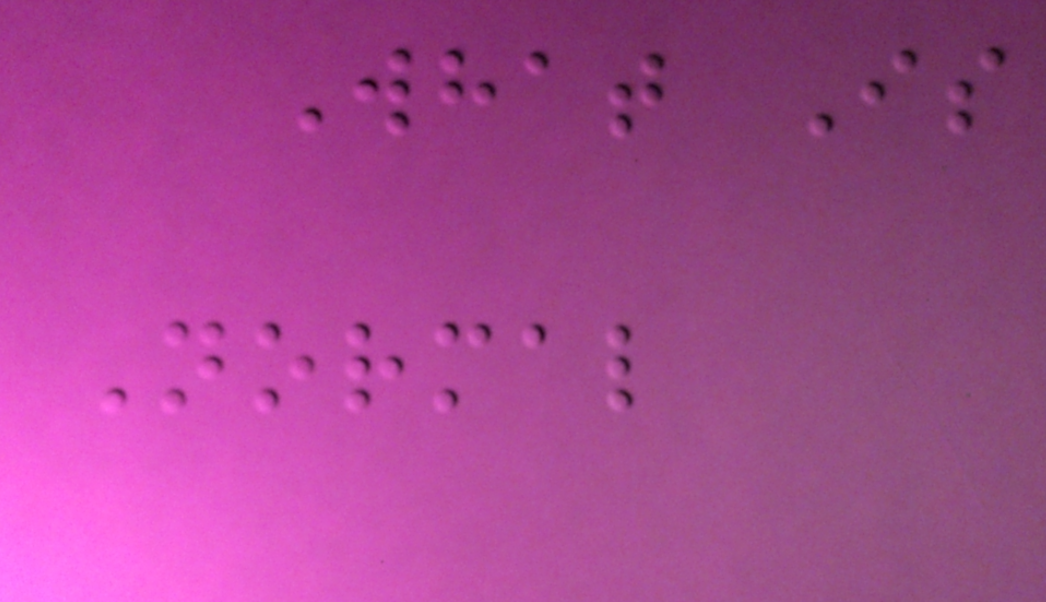What Is
Normal
